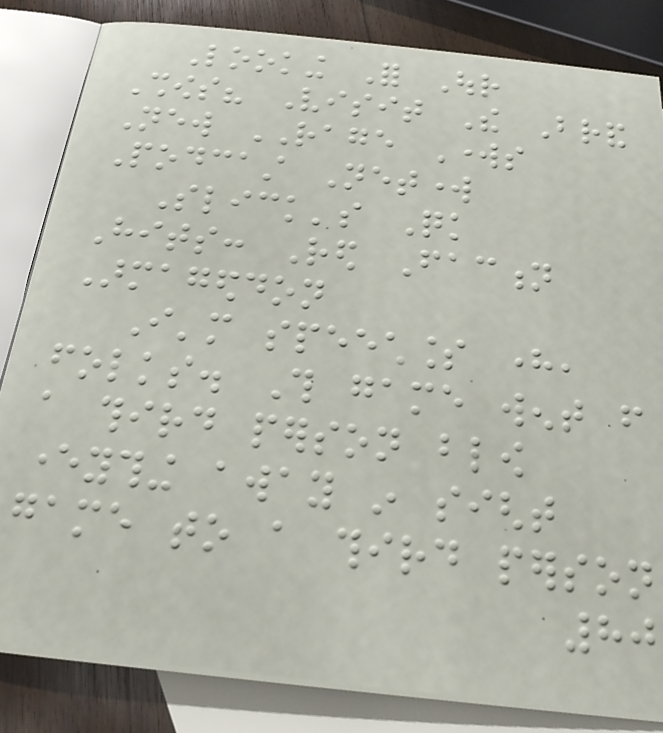Looking For Our
Shows? Visit The Brand
New RAGE Works
Podcast Network
Slick's Quick
Hits: Red Faction
Armageddon
I'm speechless here,
folks. This game went from
a third person blow
everything away in sight
game to a third person
80
